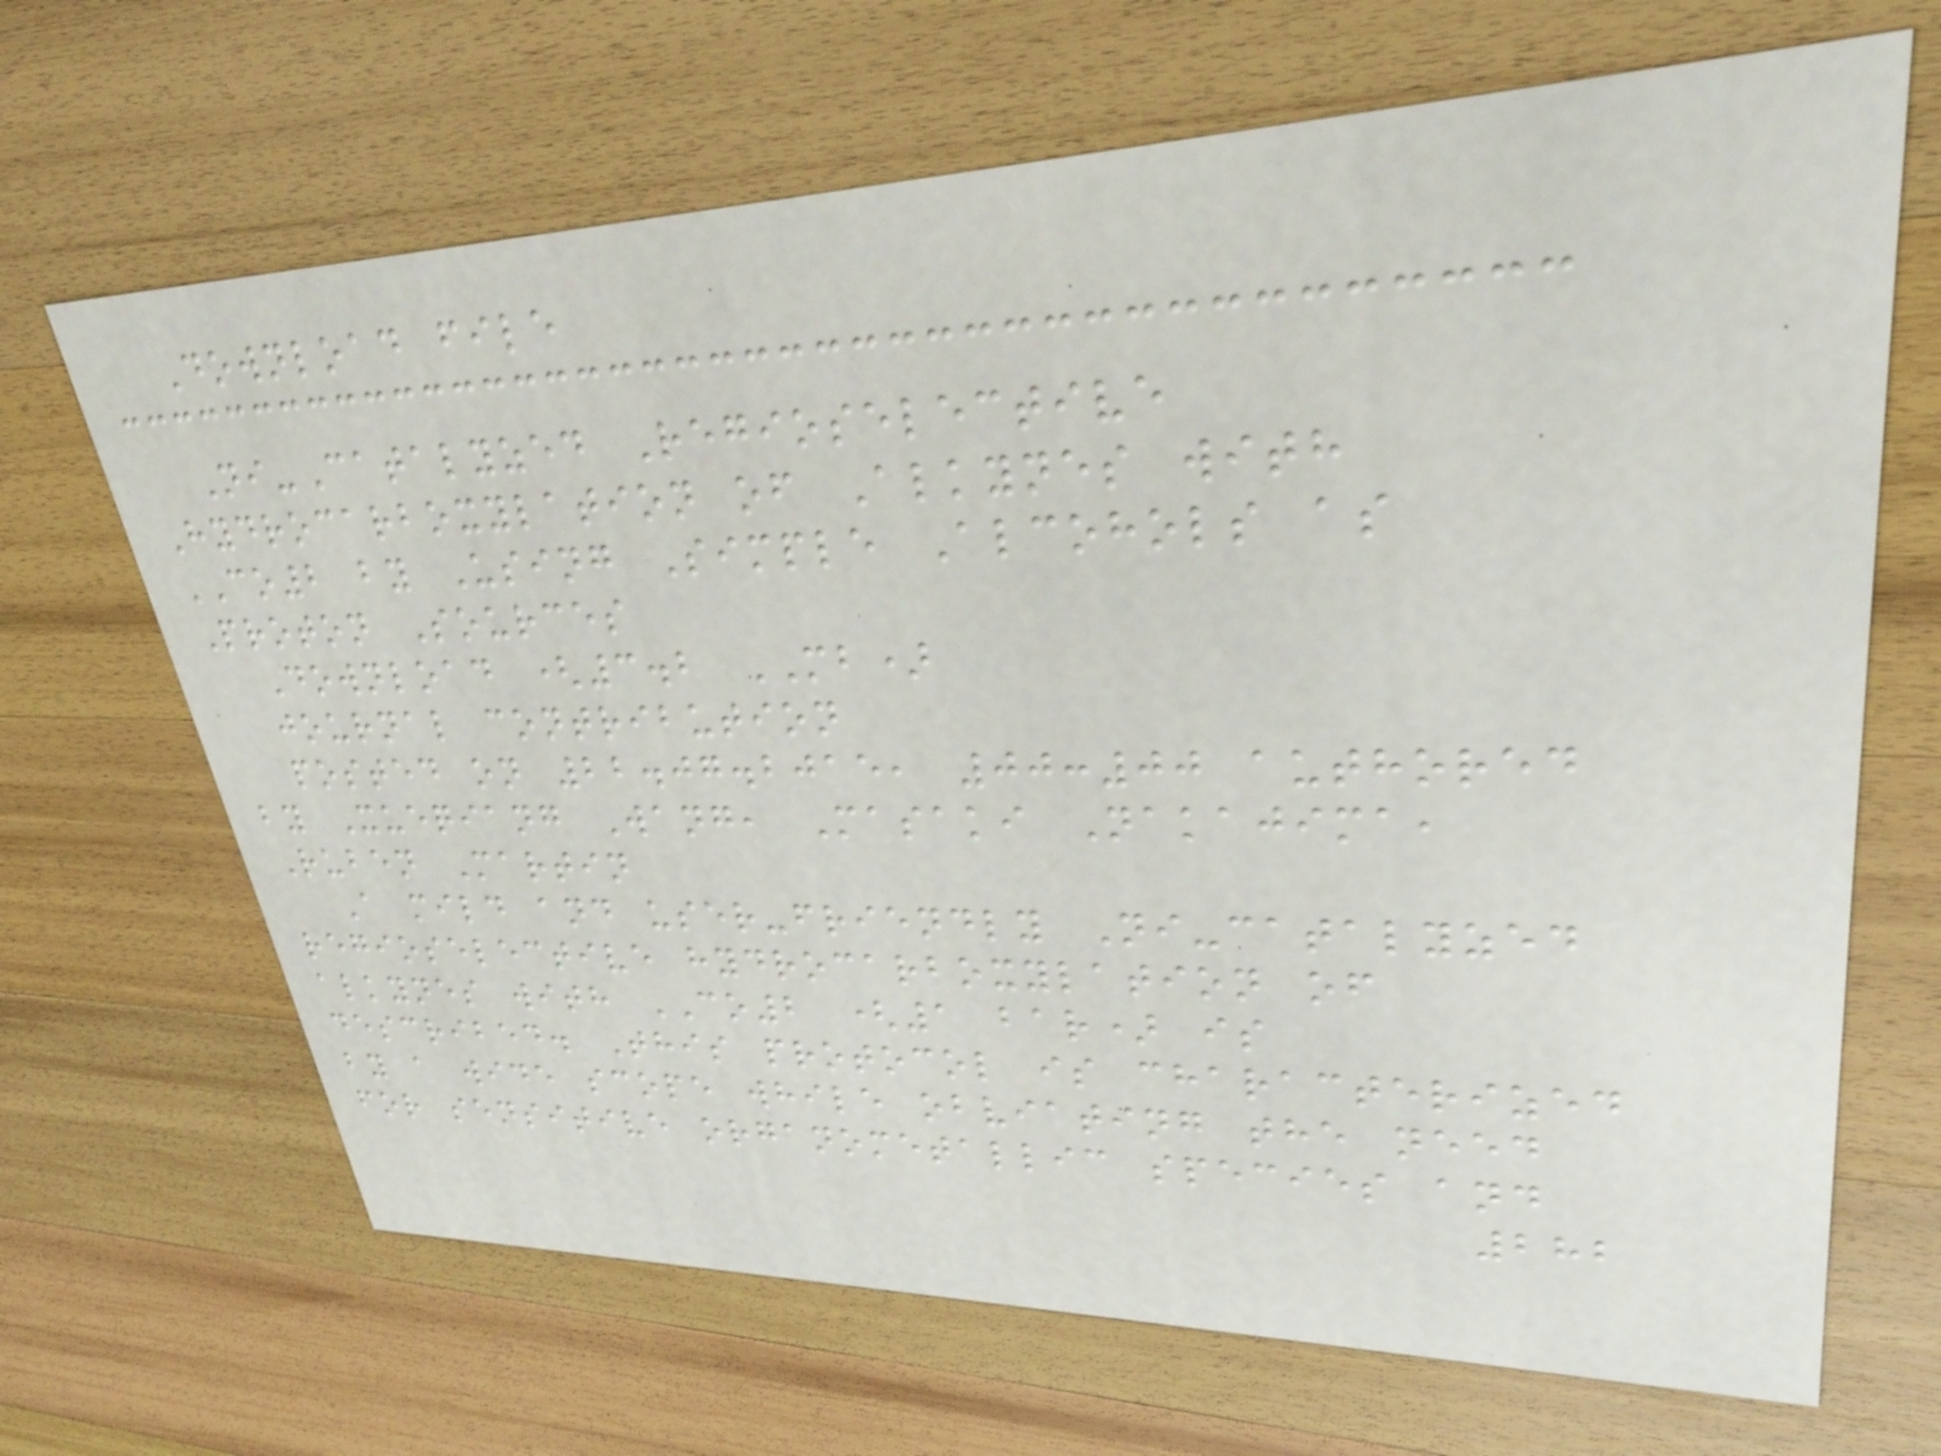Download file
Ni-Catalyzed Regioselective
Hydrocarboxylation of Alkynes with
CO2 by Using Simple Alcohols as
Proton Sources
Download (3.2 MB)
journal contribution
posted on 22.07.2015, 00:00 authored
by Xueqiang Wang, Masaki Nakajima,
Ruben Martin
A mild and user-friendly Ni-catalyzed
regioselective hydrocarboxylation of
alkynes with CO2 (1 bar) is
described. This protocol is characterized
by a wide scope while obviating the need
for sensitive organometallic species and
282
